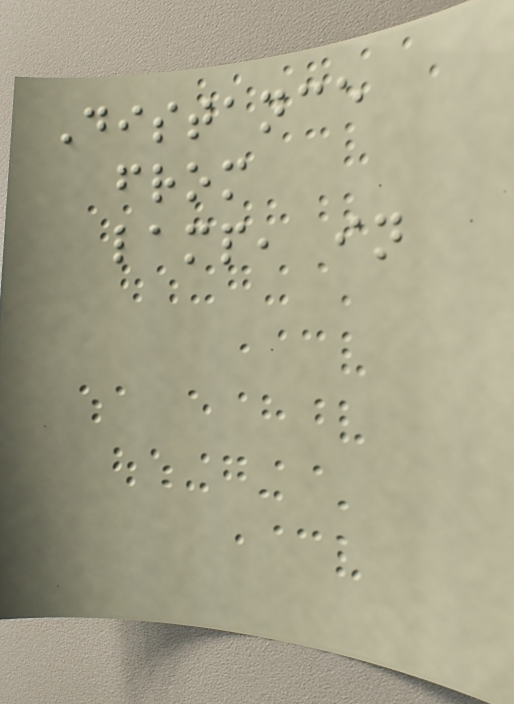Distance
from
lamp, in
